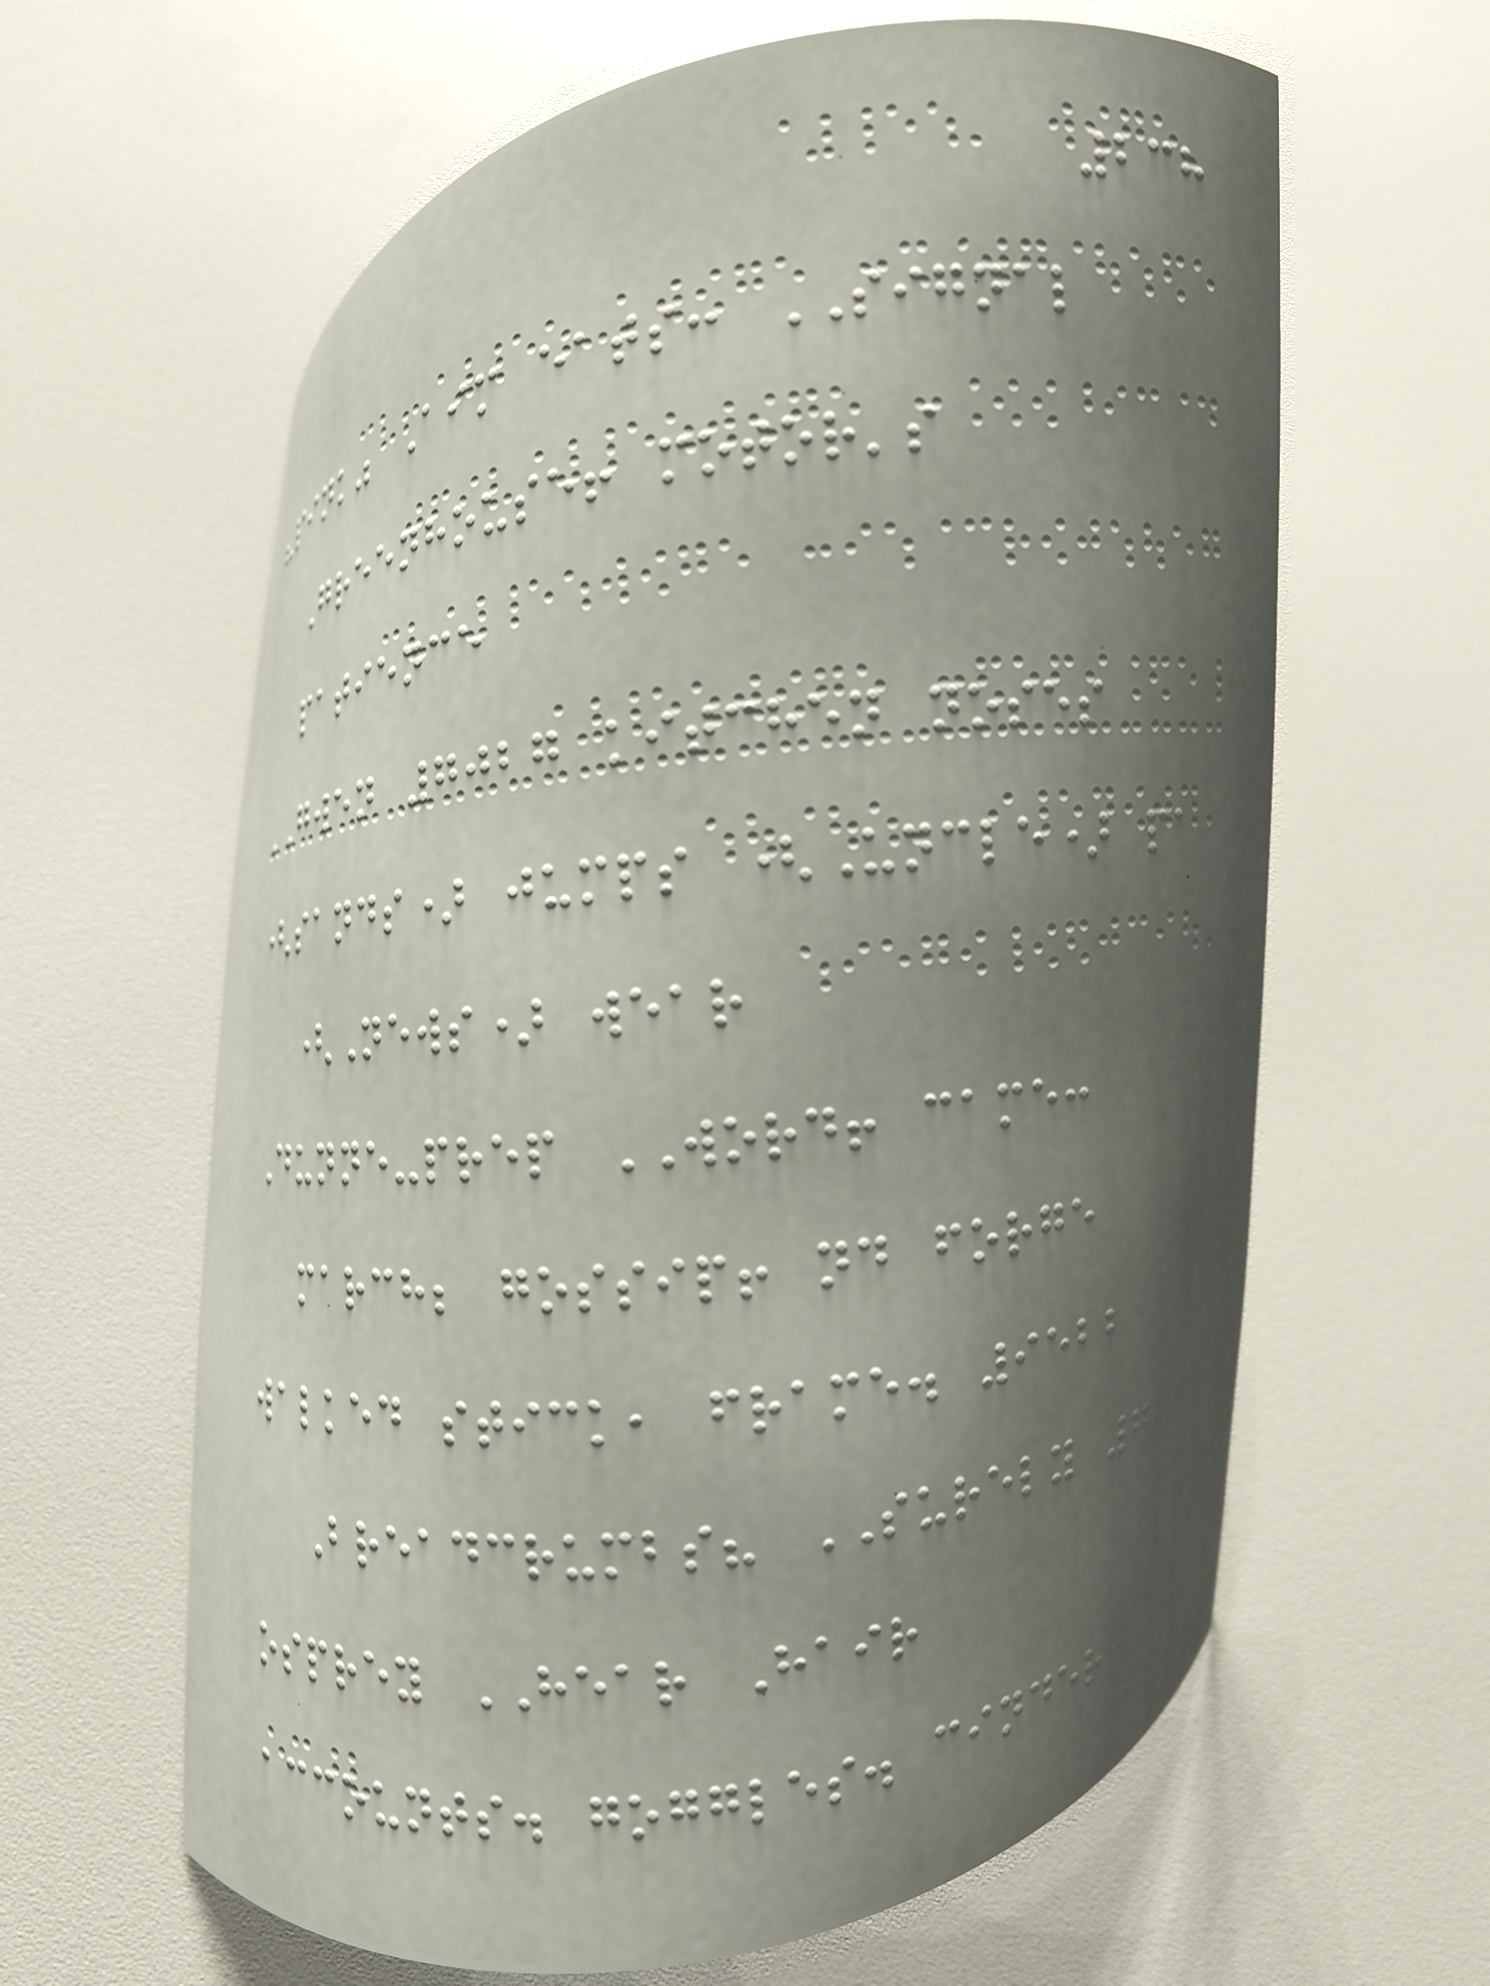238
"pink" Aim eats: SIGNAL
Greenhouse! motor's
patience
GWEN 7027 kitchen noses
(sands) jumps (Uncle) pa
(News) wear
Dunne-prep WORD! came:
march; gossip! nd forge
walked stick, frame. 9522
Breadcrumbs? SURELY 763
osprey HEAR Hair
accounts. goggles. cinder:
